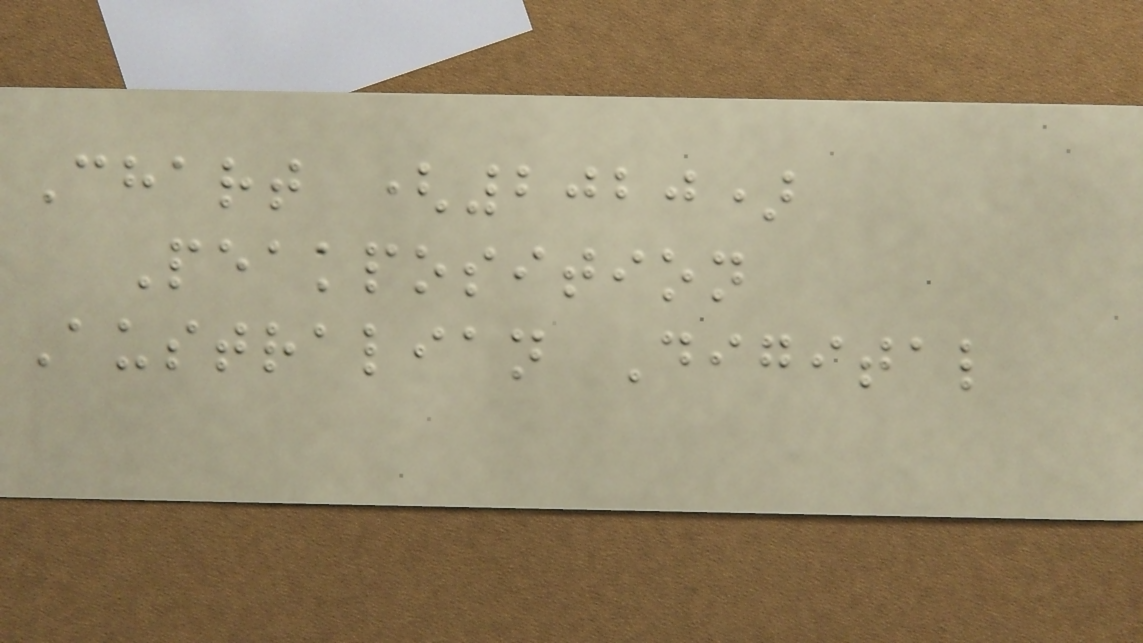Chart (2020)
Peakposition
Australian Digital
